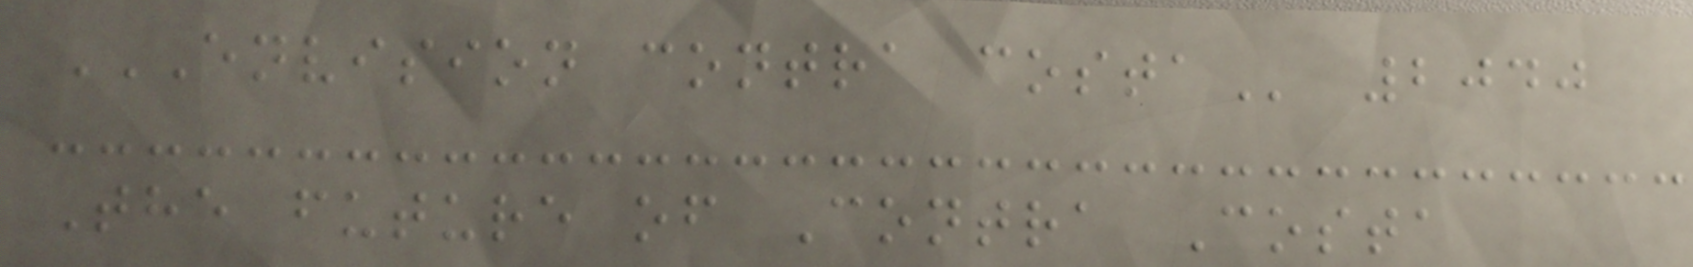ENVISION CONTRA COSTA 2040
The future of Contra Costa
